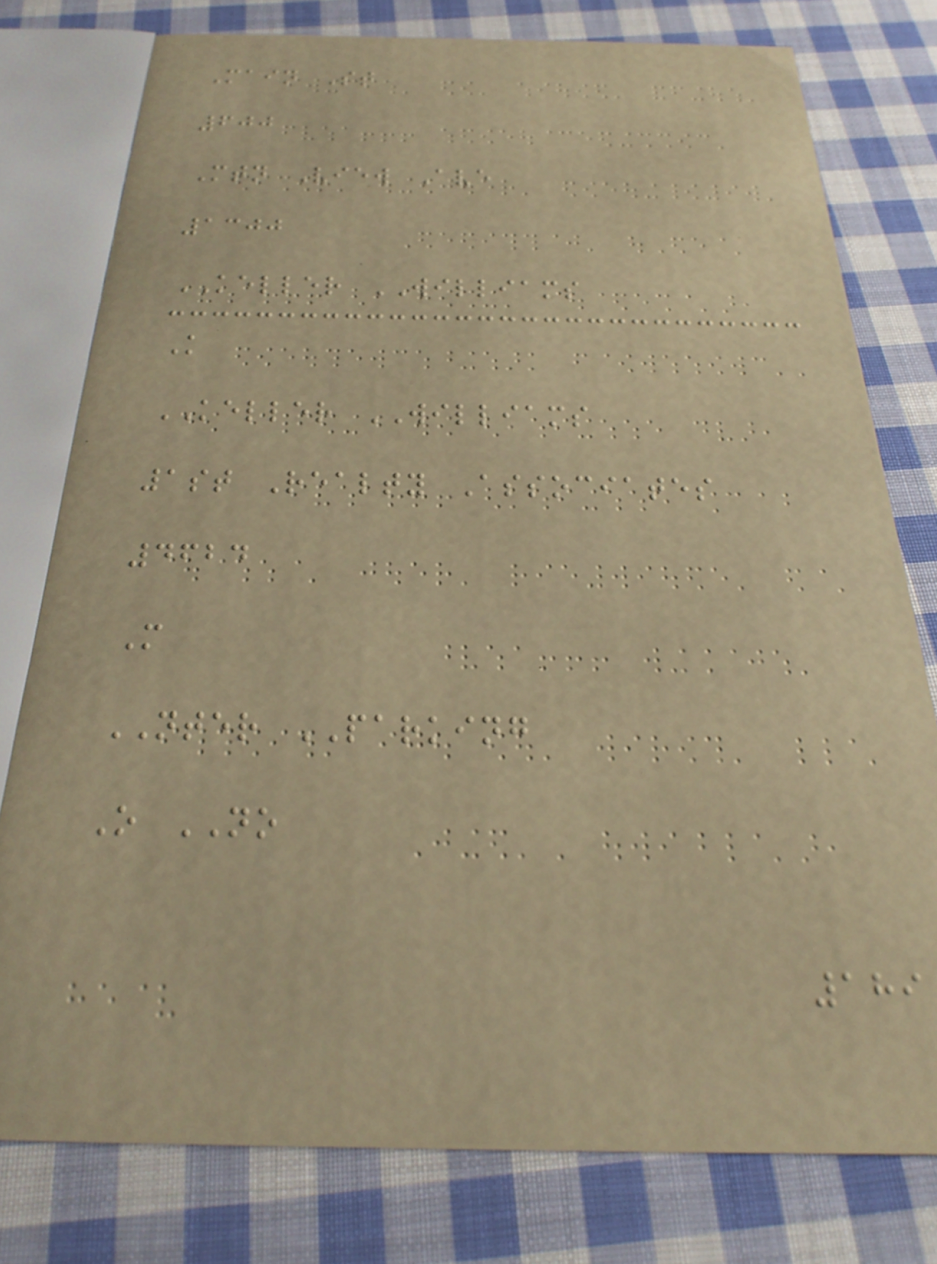Main St
600
Mtn View Ave
1300
KELLER WILLIAMS
K
KELLER WILLIAMS
1st Realty Associates
4624
M
NTER PARKING
O NO
189
